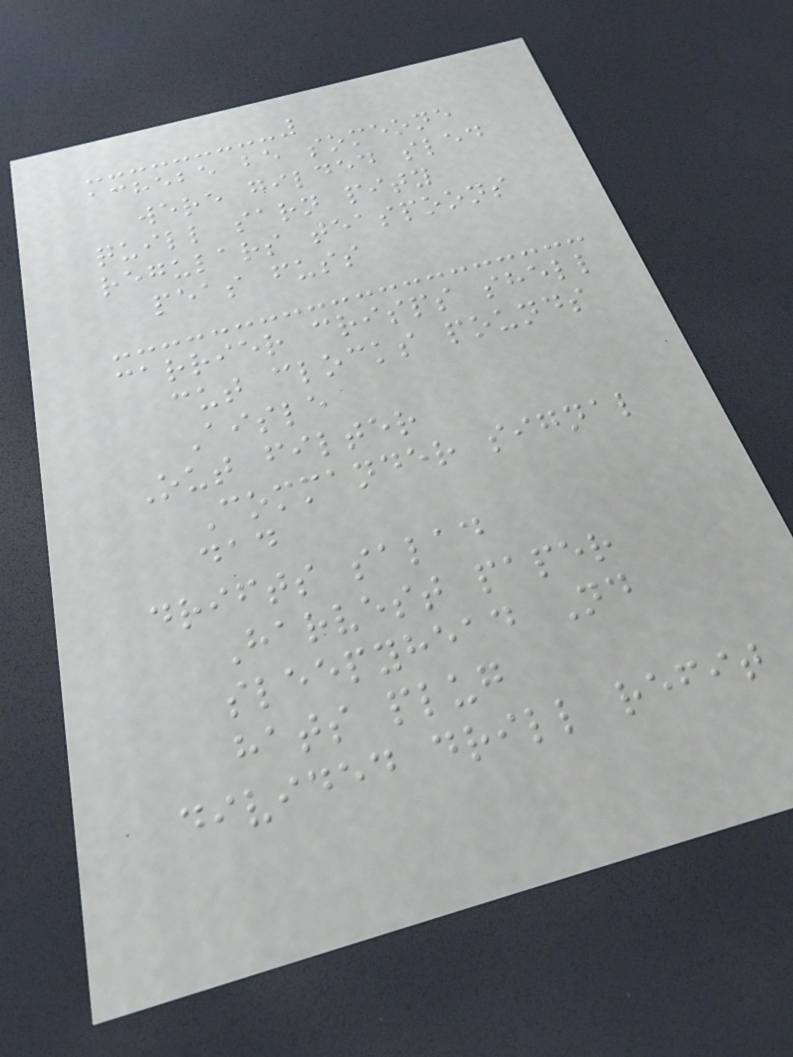achebe be someone
were gilded sled
quill sarn pity
regulars teaspoons
peas fuss
carrier crisps shell
cut clocks pounds
Aisle
Out filter
Commander signal
dad
drifts salad
Harvest paper
sleepyhead Nd
hats plug
divided drill refit
